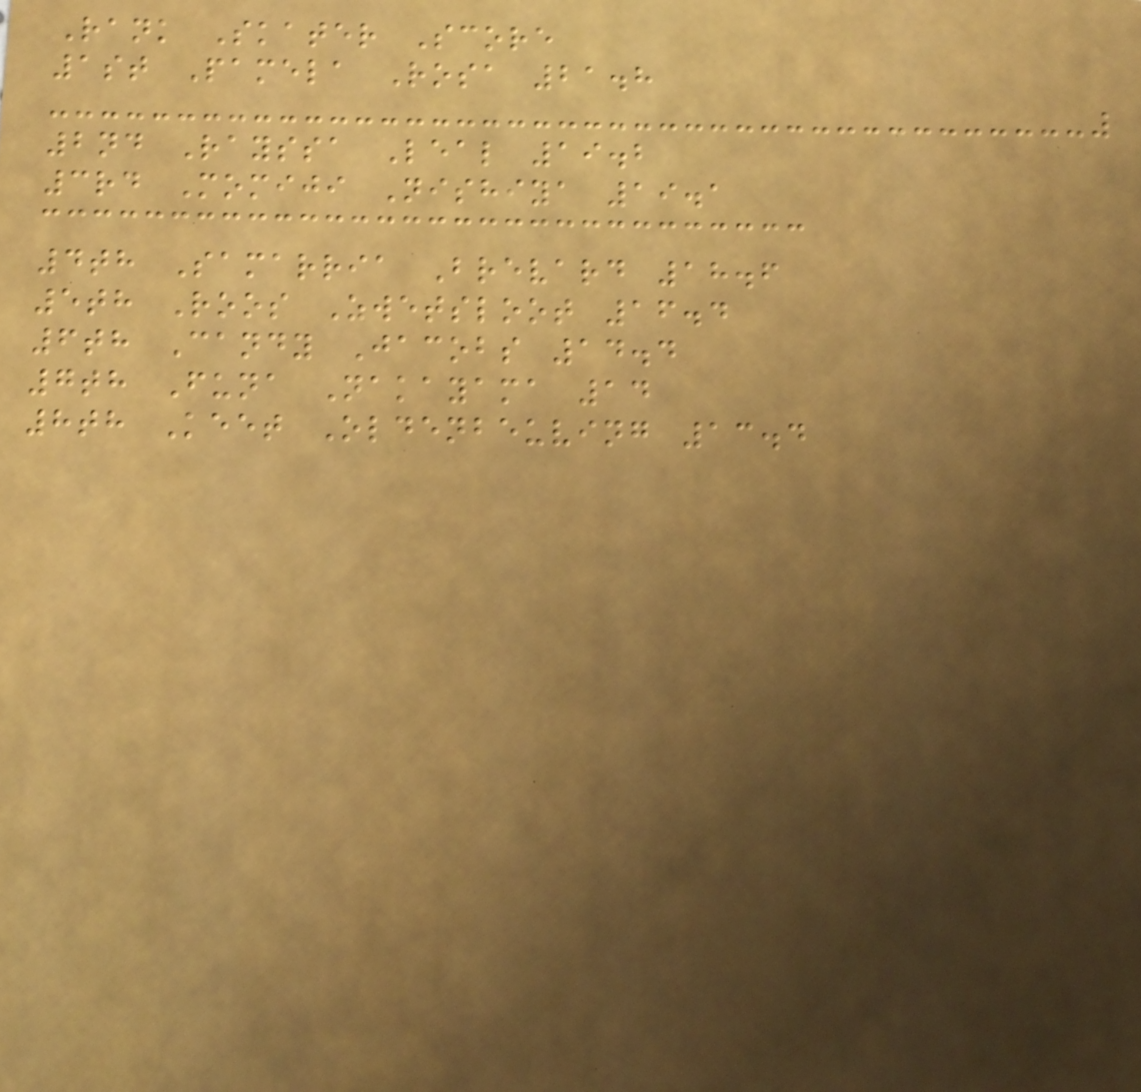Rank Skater Score
1st Pamela Rosa 21.8
2nd Rayssa Leal 19.2
3rd Momiji Nishiya 19.1
4th Samarria Brevard 18.6
5th Roos Zwetsloot 16.4
6th Candy Jacobs 14.4
7th Funa Nakayama 14
8th Keet Oldenbeuving 13.4
